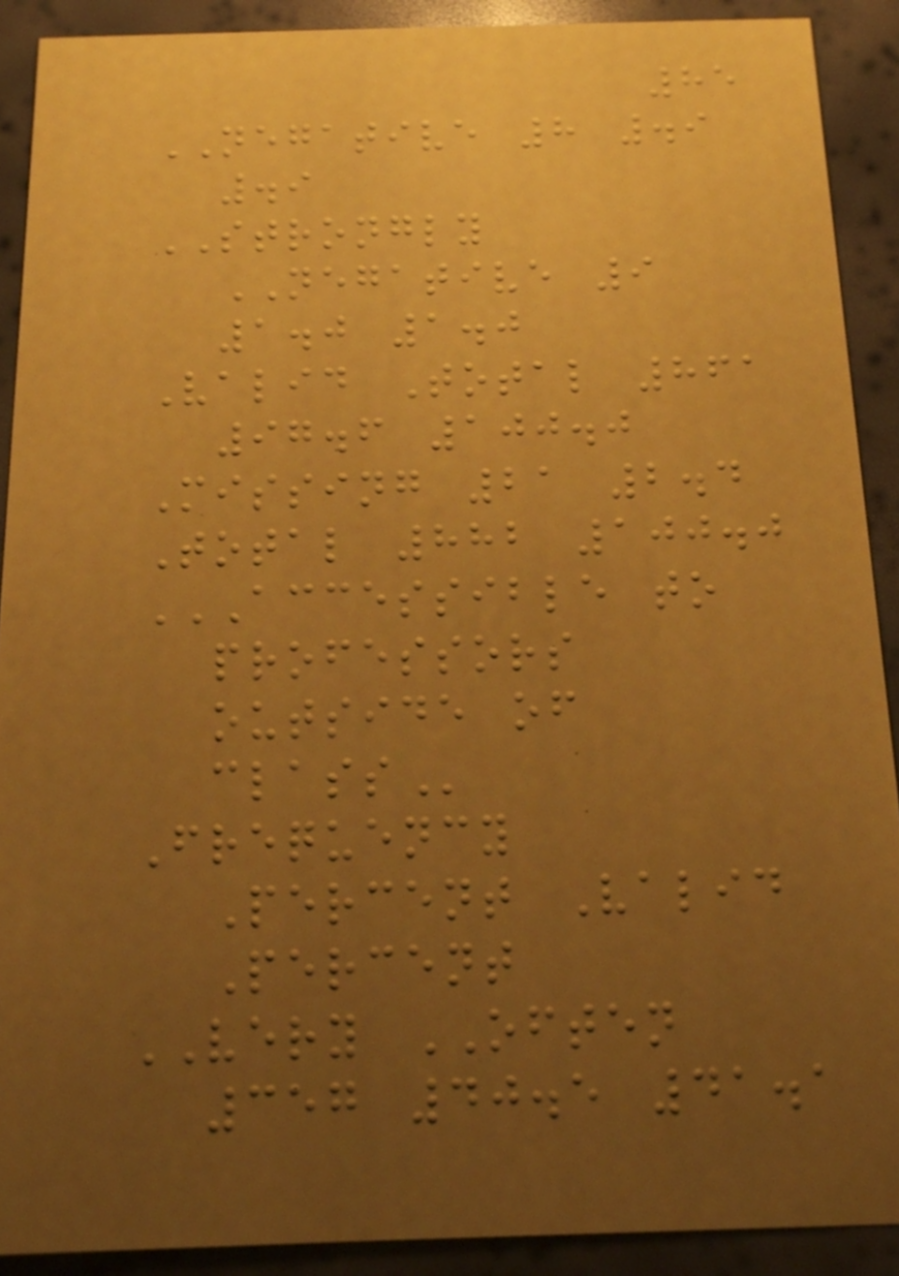85
NEGATIVE 8 .9
.9
STRONGLY
NEGATIVE 9
1.0 1.0
Valid Total 861
97.6 100.0
Missing 21 2.4
Total 882 100.0
ACCESSIBLE TO
PROFESSORS
OUTSIDE OF
CLASS
Frequency
Percent Valid
Percent
VERY OFTEN
357 40.5 41.1
